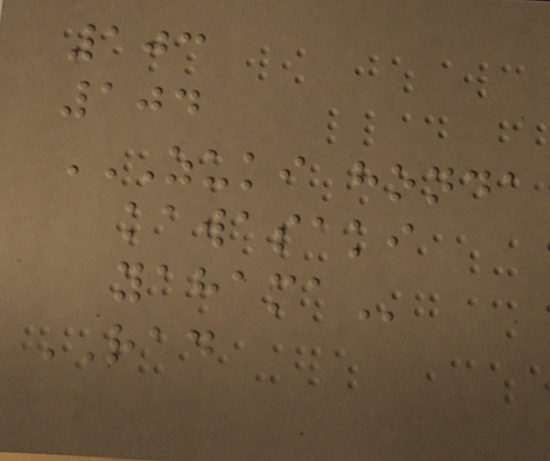103
104
ZUKI HONDA
KAWASAKI
YAHAMA
RAD
